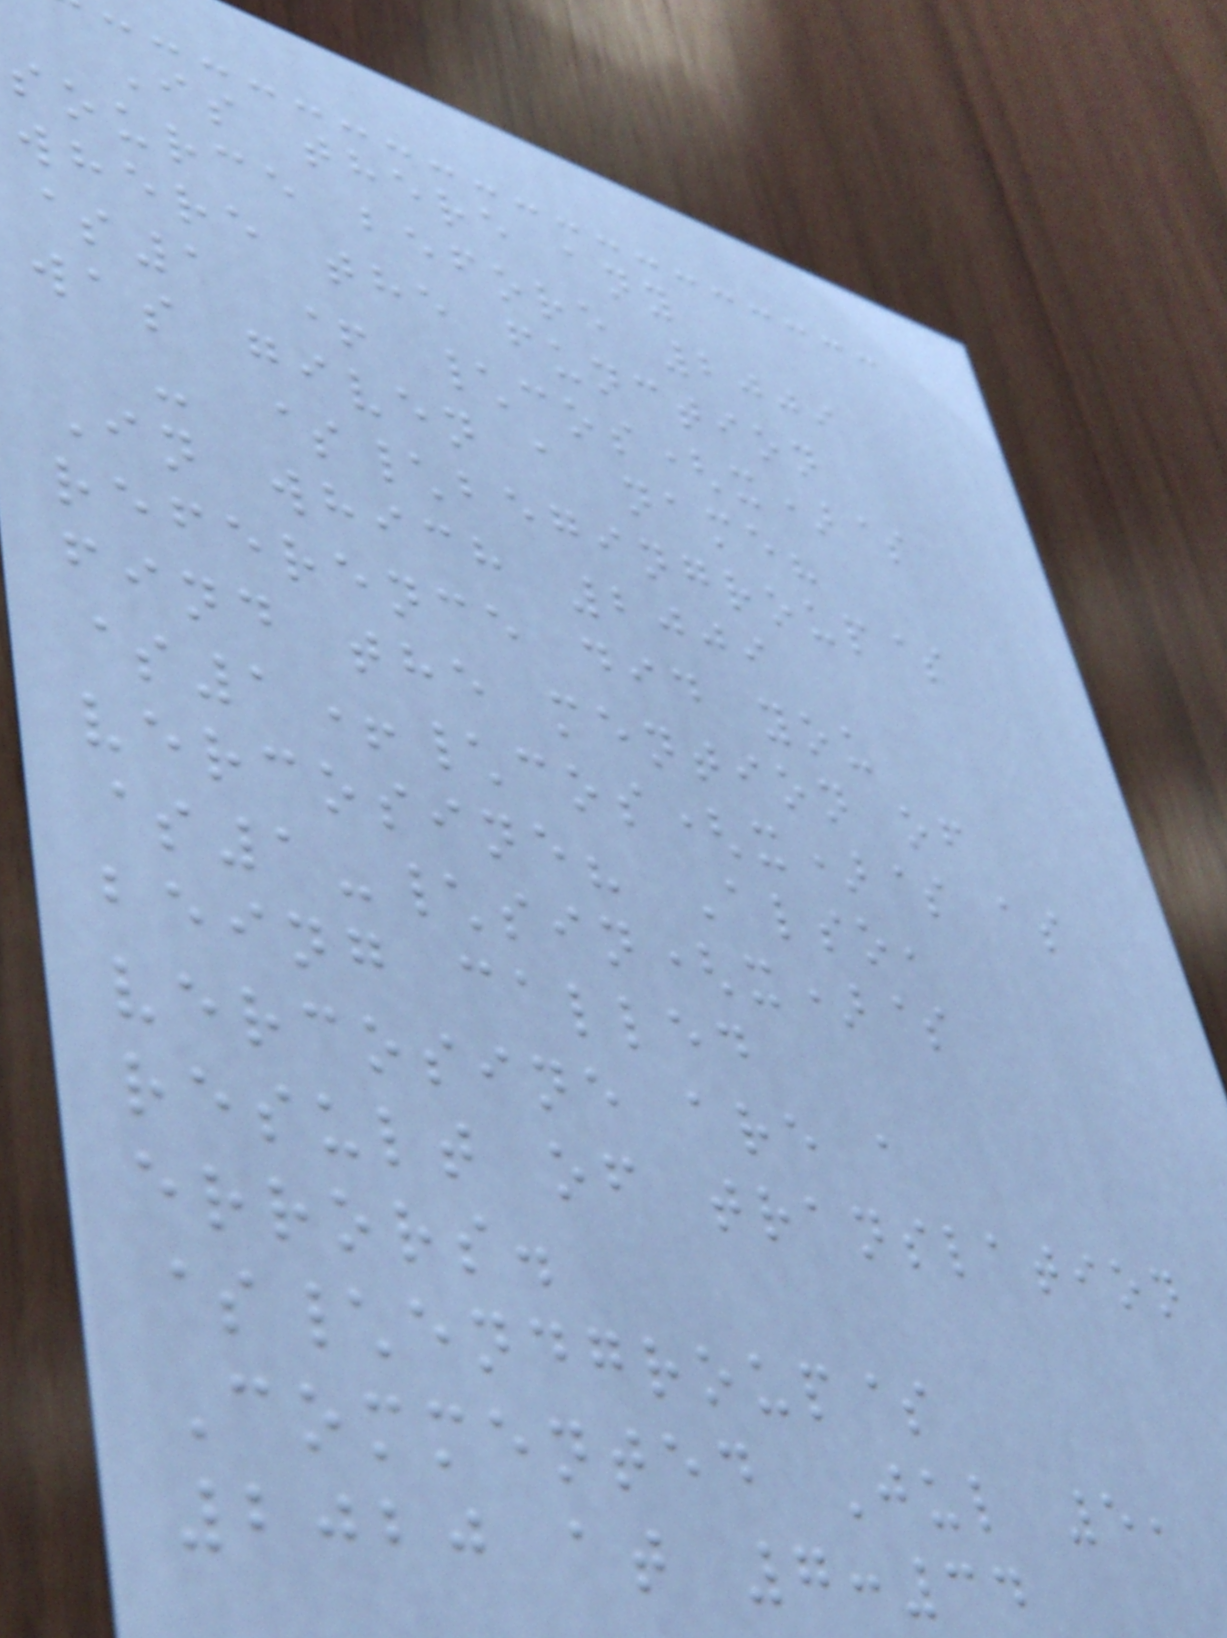Is there any
source before 2009
where the function
$1 + \cos(x)$
was given a name?
- $\begingroup$
In which 2009
reference did you
find the mention of
$1+\cos(x)$ as
vercosine? Also,
$1-\sin(x)$
being called
vercosine are a
result of translation
errors.
$\endgroup$
Commented Jul 5,
2020 at 7:34
